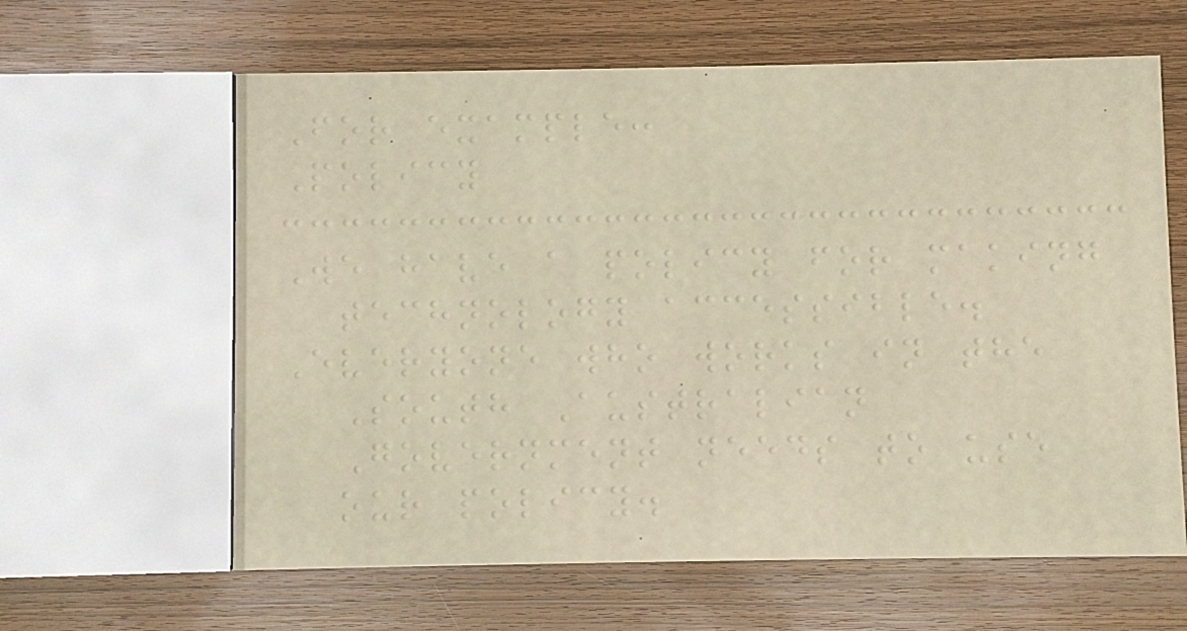For example:
Policy
We have a policy for making
technology accessible.
Everyone who works in the
South Australian
Government needs to use
our policy.
